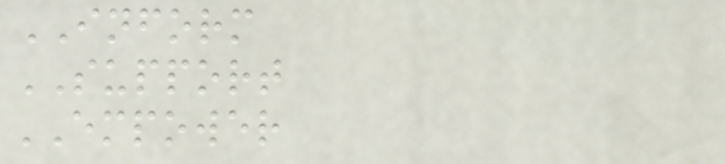INFORM
SUPPORT
EMPOWER
